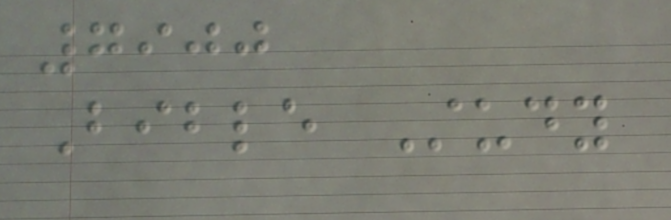7900
Bible Study
